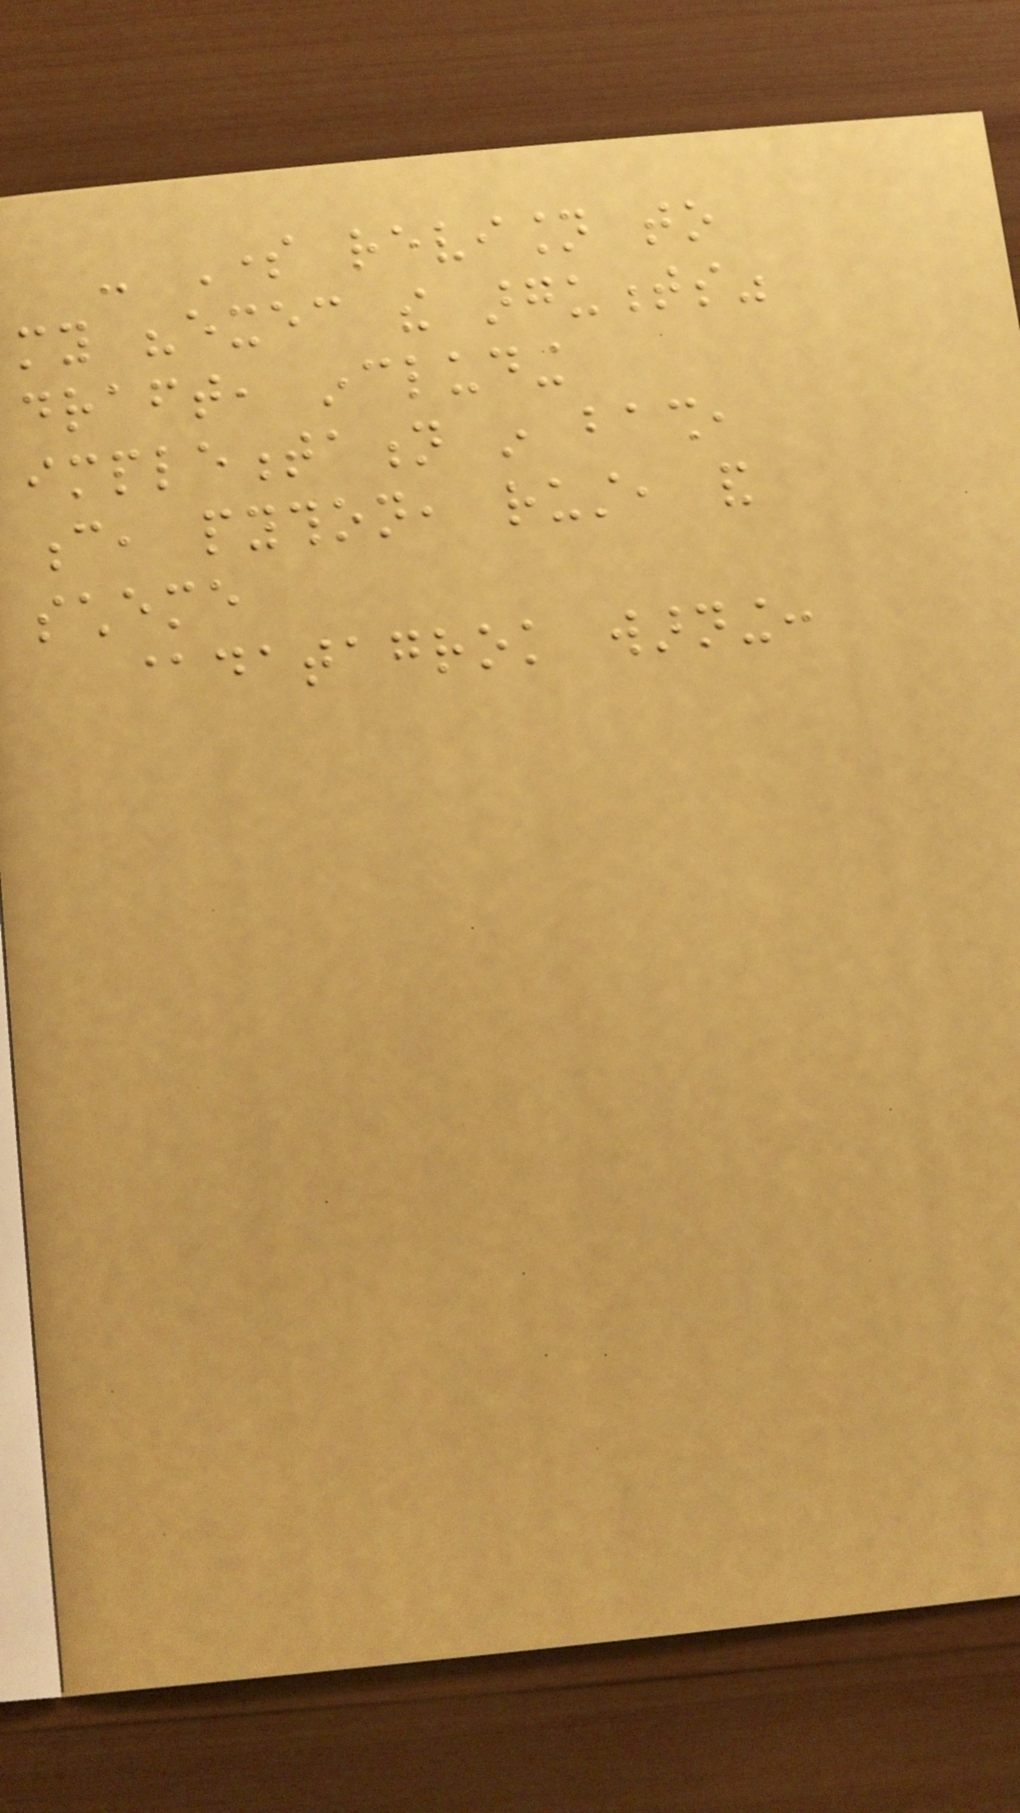- Some revision to
my "exec the arguments"
draft, including
implementation in bash,
c, python, rust, and
scheme
@datagrok warning:
